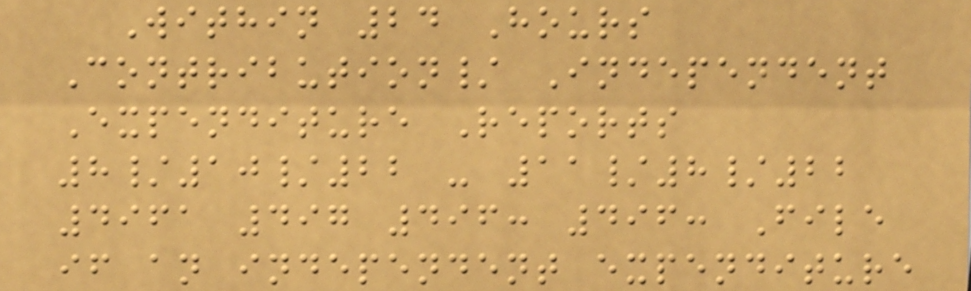Within 24 Hours
Contribution/ Independent
Expenditure Reports
8/10/22 - 11/8/22
4961 497 496: 496: File
if an independent expenditure
